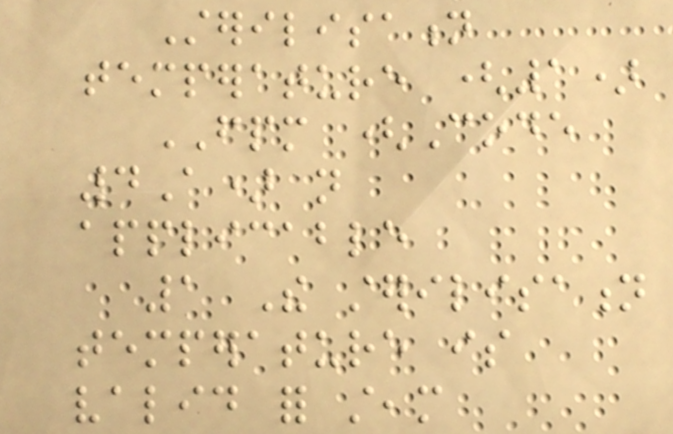Sterilisation
temperature (1)
FPM (Code
4A) not
applicable
1 The sterilisation
temperature is
valid for steam
